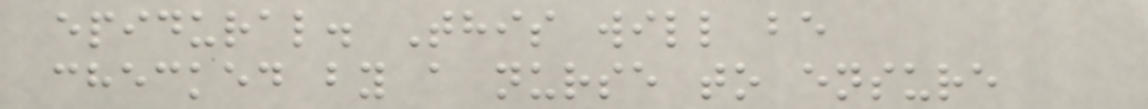epidural. This will be
checked by a nurse to ensure
